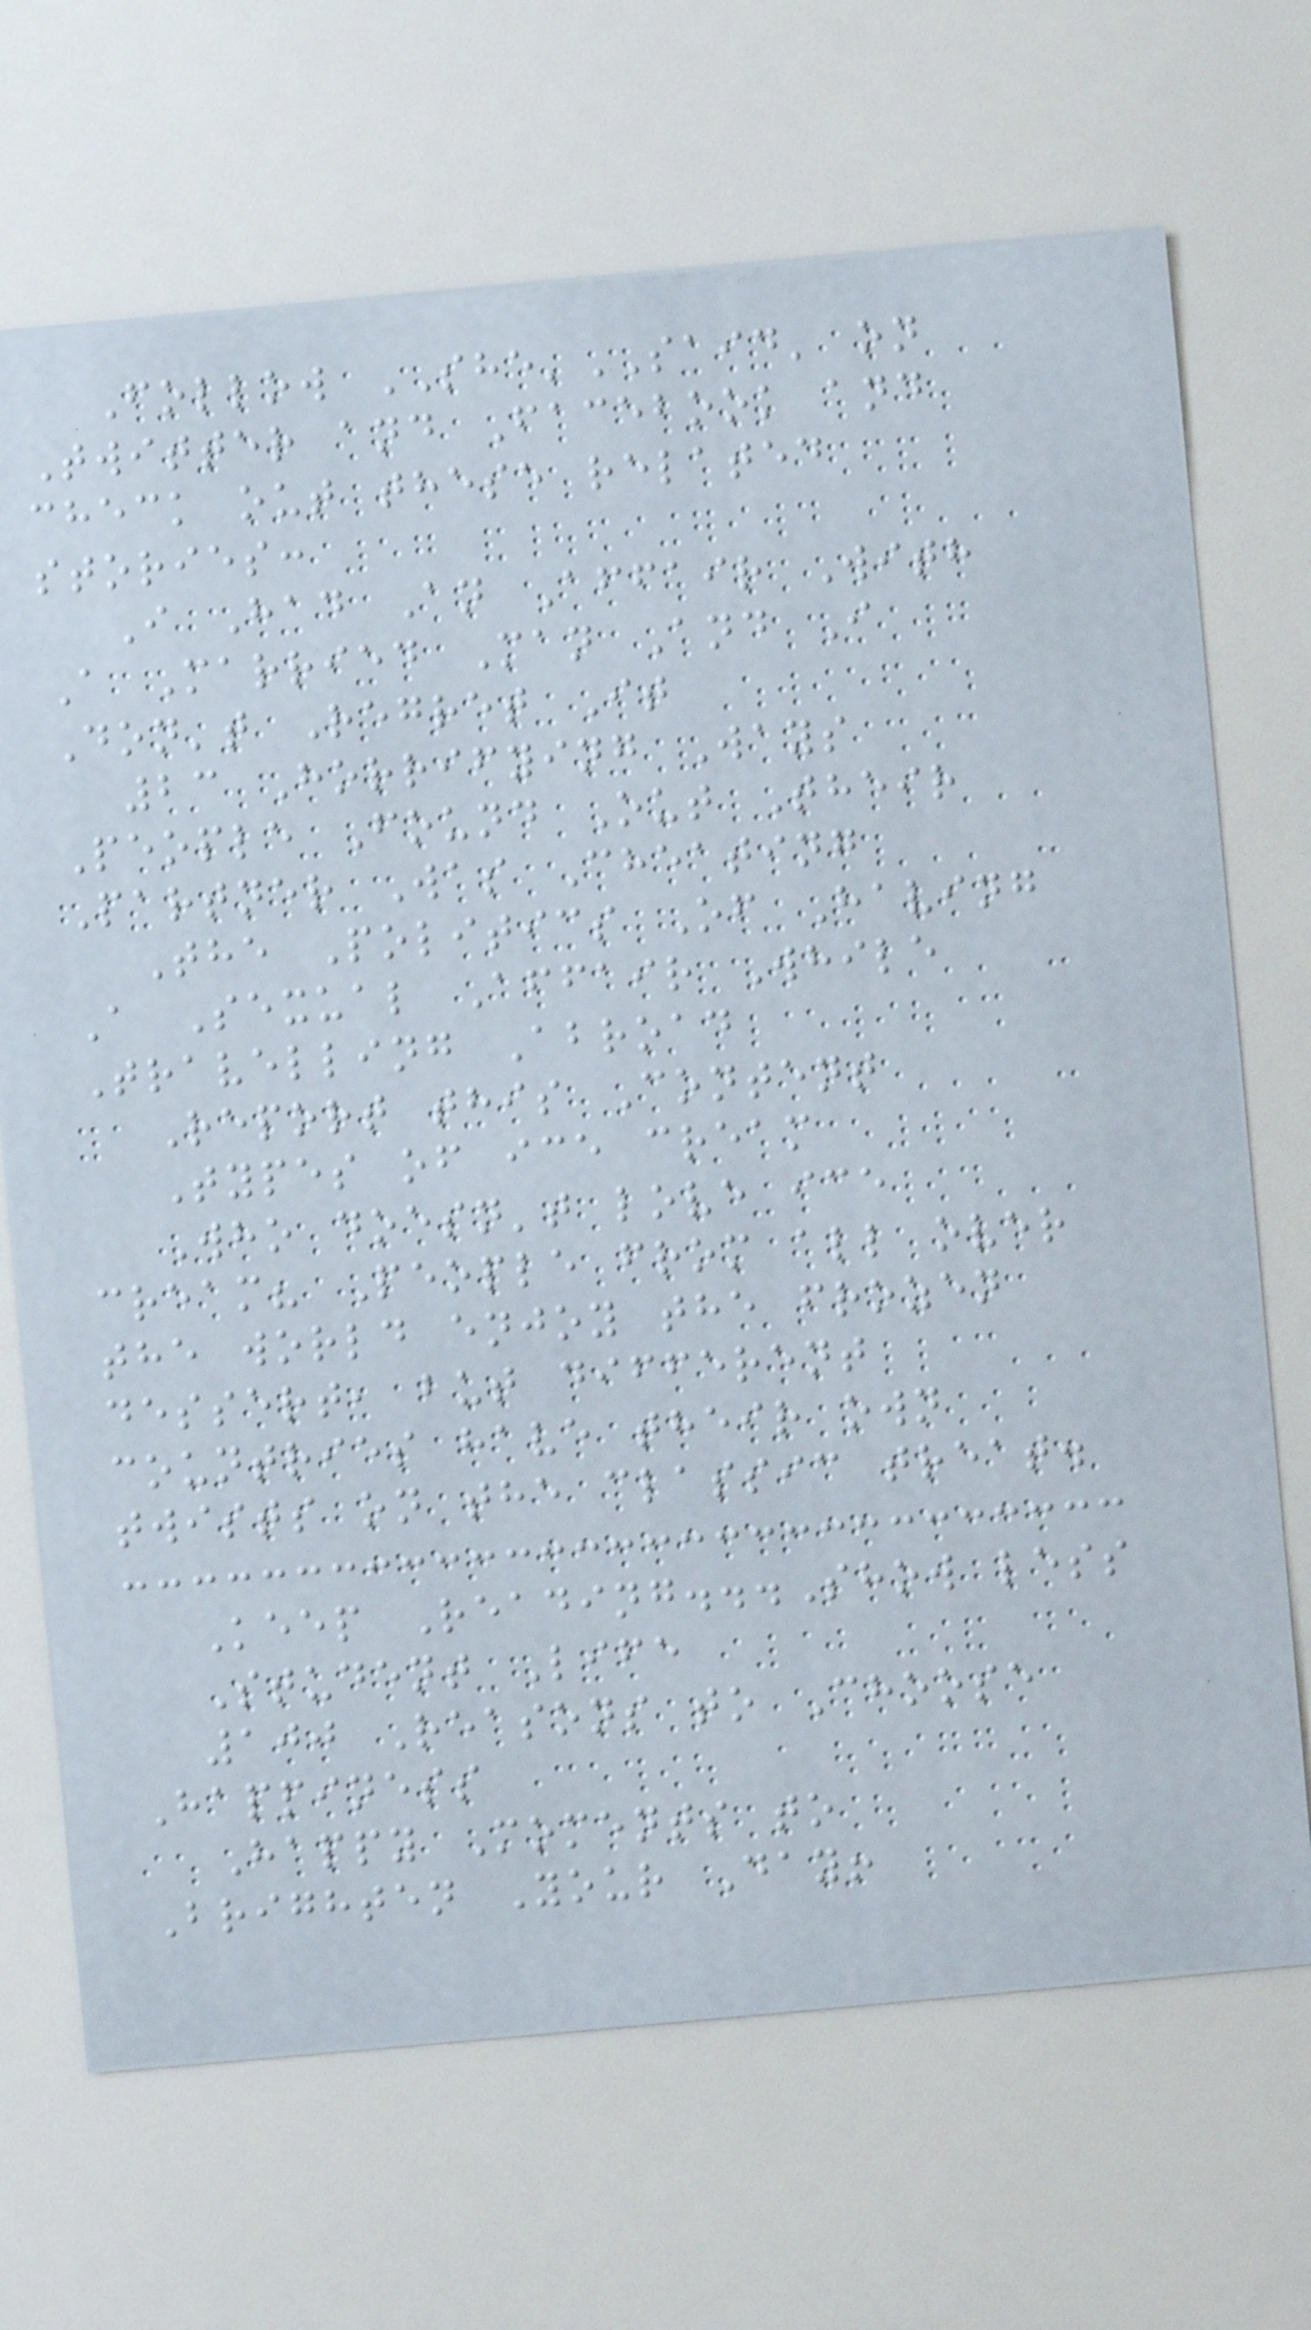Follow SHE'SAID' on
Twitter and Facebook and
check out these related
stories:
I Had An Affair With
A Married Man And I
Don't Regret It
23 Horrifying Ways
People Found Out Their
Partner Was Cheating
The Politics Of Having
A Sexual Affair While
Travelling Abroad
Report this Content
Types of ice cream
Who doesn't love ice
cream? People from all over
the world enjoy the frozen
dessert, but different
countries have their own
twists on the classic treat.
Keep Reading...Show less
Student Life
100 Reasons to Choose
Happiness
Happy Moments to
Brighten Your Day!
